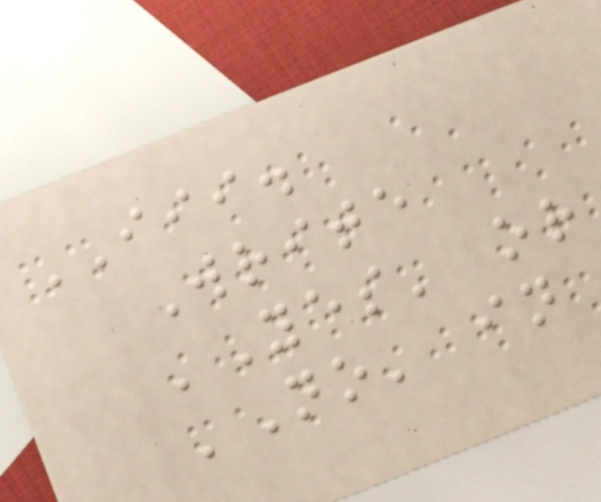III.
Write
'Yes' or
'No' in
